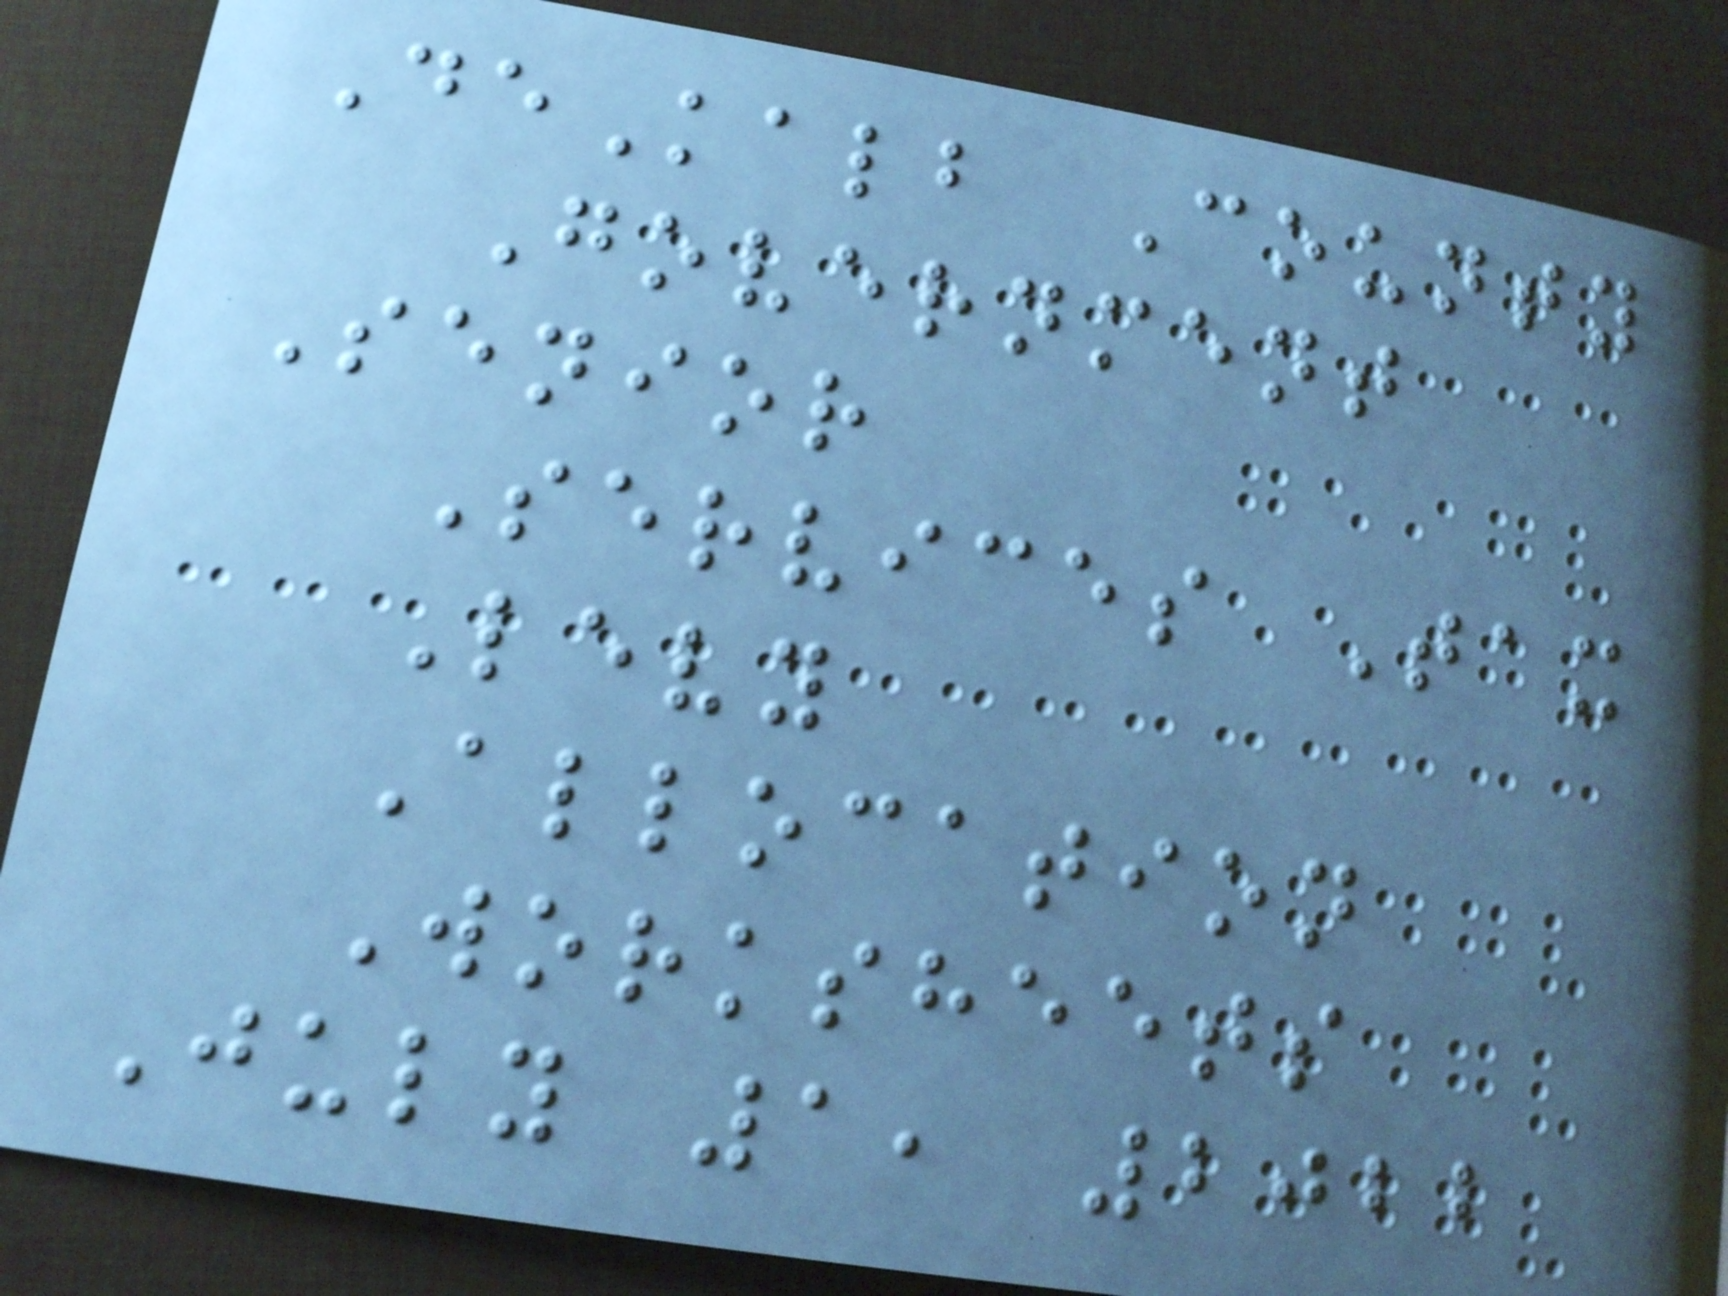DeKalb County
Government
Senior
Services Tax
Levy
Allocation
Worksheets
July 1, 2022
